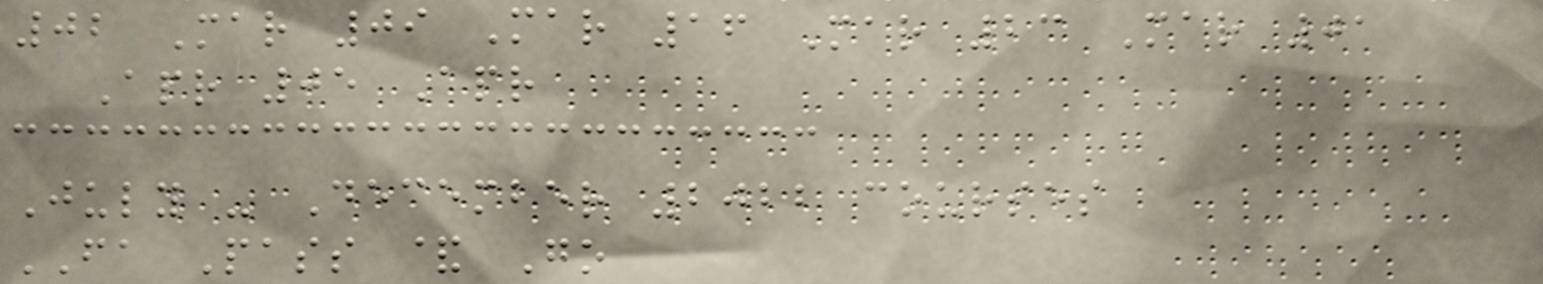02 Mar 09 Mar 16 Mar 23 Mar 01
Apr 05 Apr
July - December 2022 courses
FA Pass & Go
